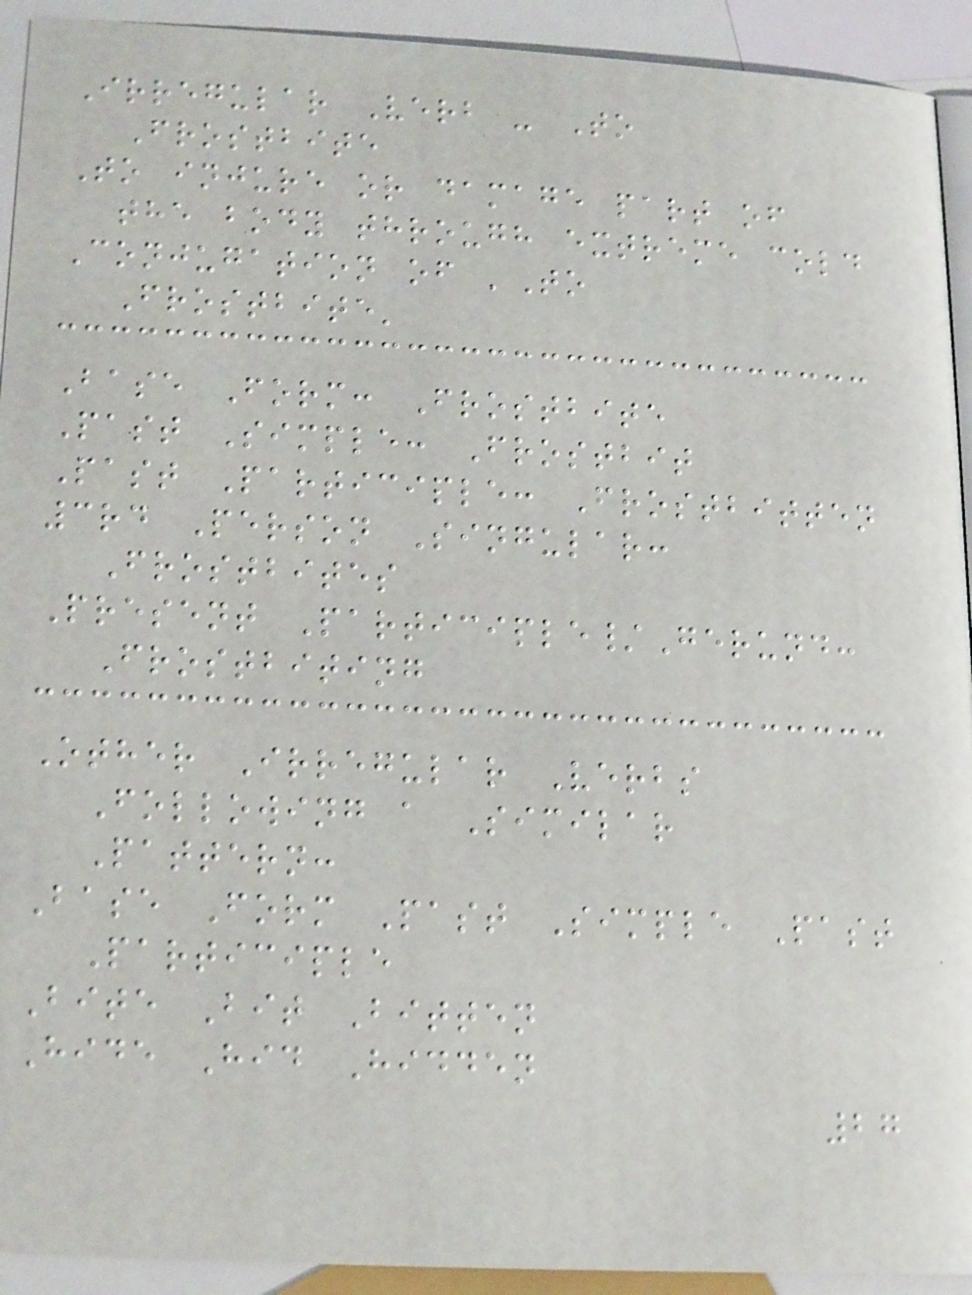Irregular Verb - To
Frostbite
To injure or damage part of
the body through extreme cold
Conjugation of 'To
Frostbite'
Base Form: Frostbite
Past Simple: Frostbit
Past Participle: Frostbitten
3rd Person Singular:
Frostbites
Present Participle/Gerund:
Frostbiting
Other Irregular Verbs
Following a Similar
Pattern:
Base Form Past Simple Past
Participle
Bite Bit Bitten
Hide Hid Hidden
27
